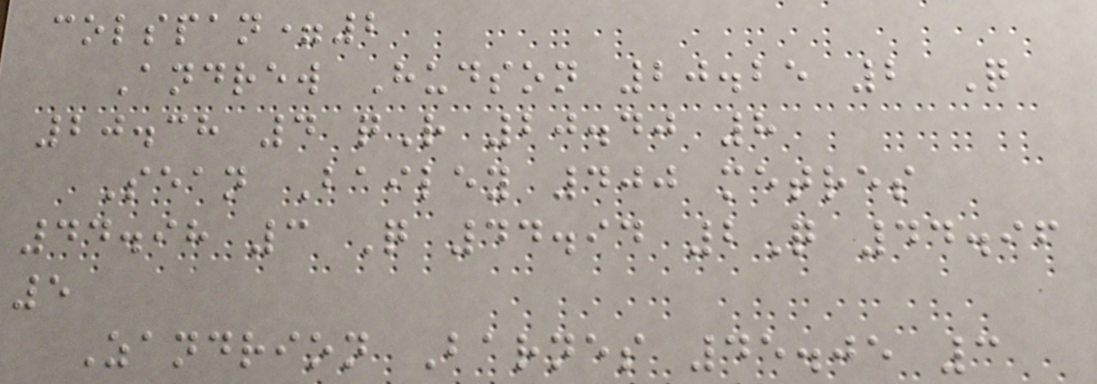colspan=2
Andrew Hudson 20.25 2 Q
20.38 4 qR 20.40 8
Sean Bailey 400 metres
44.98 3 Q 44.94 2Q 44.96
5
Zandrion Barnes 45.05 3
